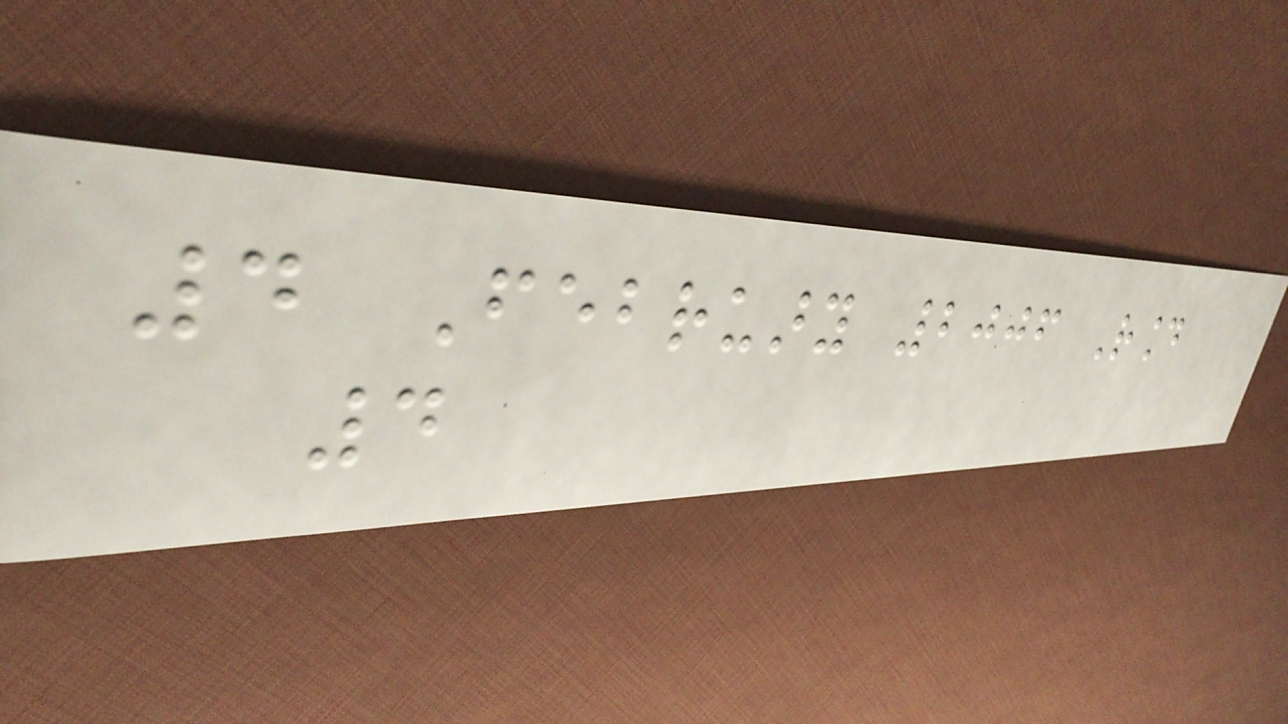4 February 2006 Round
4
